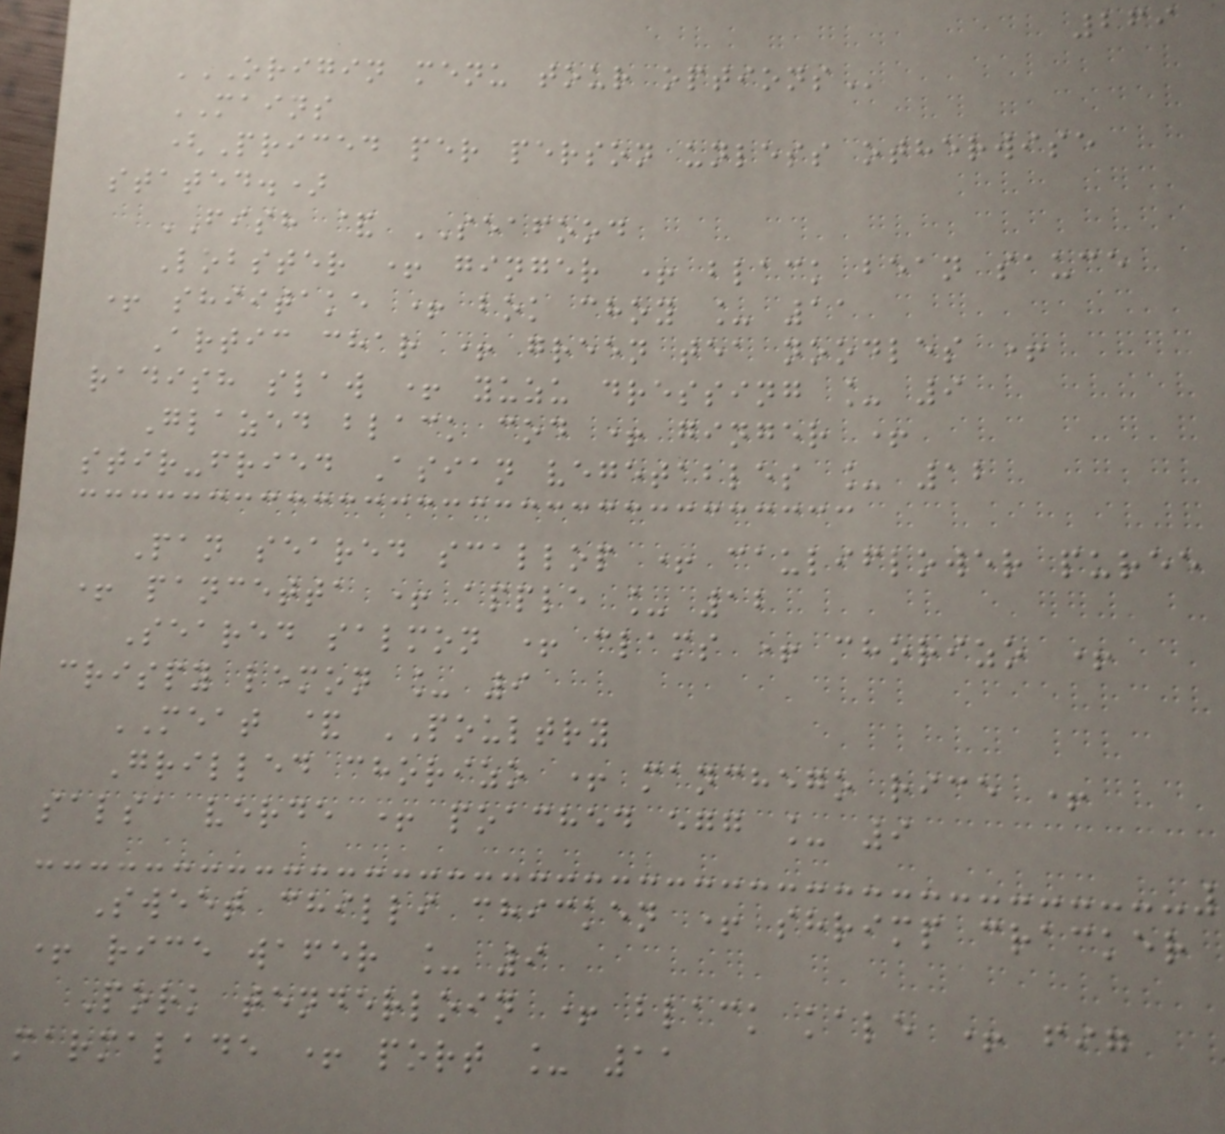269
ORIGIN MENU TOUR OPTIONS
MAINS
(Priced per person unless otherwise
stated.)
FISH & SEAFOOD
Lobster + ginger + black bean sauce
+ shiitake + bok choy _ 11
Artic char + green tea noodles +
radish slaw + yuzu dressing _ 9
Glazed black cod + ginger +
stir-fried Asian vegetables _ 12
Pan seared scallop + cauliflower puree
+ pancetta + apple _ 12
Seared salmon + clams + chorizo +
crispy lemon _ 9
MEAT & POULTRY
Grilled chorizo + manchego rice +
salsa verde + poached egg _ 9
Sweet chilli chicken + shrimp cracker
+ rice wafer _ 9
Pork tenderloin + black kale + fig
marmalade + port _ 11
